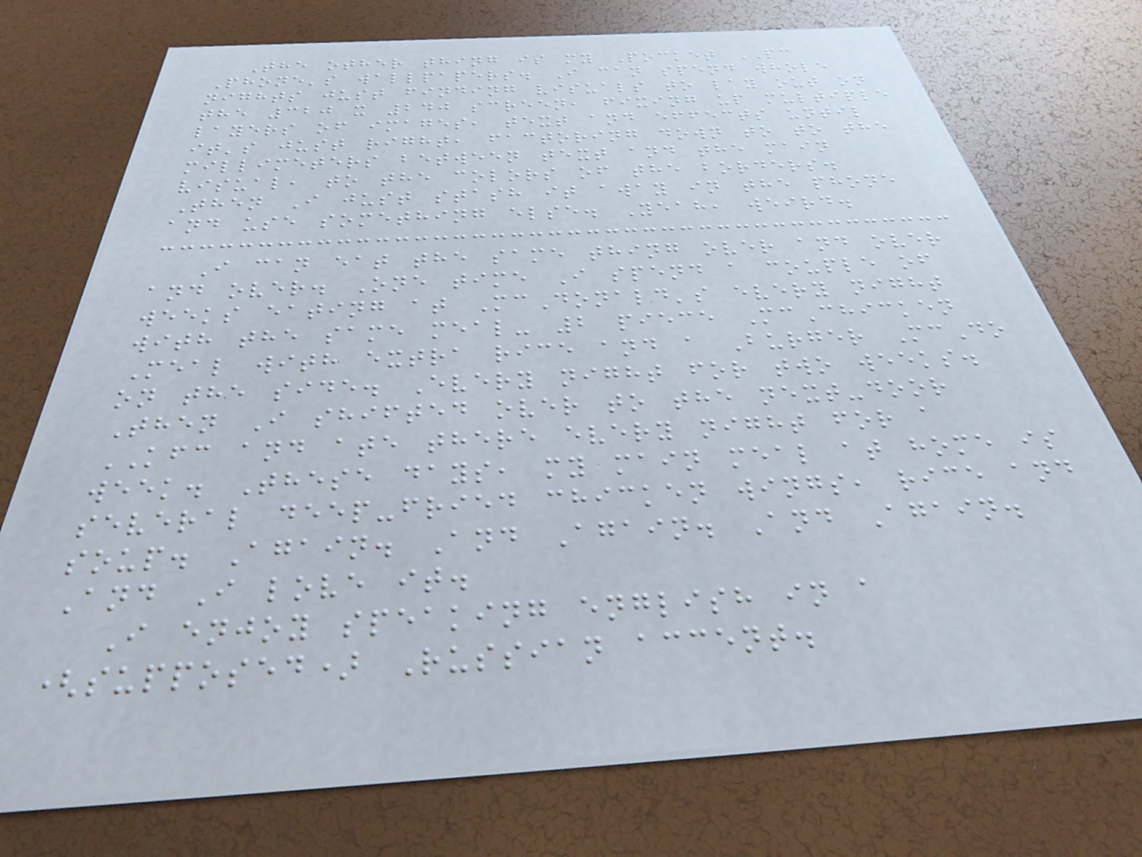The other thing is my Pocket PC
Phone's wallpapers. I can spend whole
nights just finding visuals to lay out on
the 320 x 240 screen, fixing up multiple
layers of images, text and effects until
it's just right, factoring down to to the
millimeters between text and the main
visual, to the colors of the borders.
Then I just stash it away in the phone
and use something else. Yeah, weird.
I can eat the same thing over and over
and over. One time I spend a couple of
weeks eating at McDonald's every night
with the same meal- 2 piece McChicken
Meal with extra rice and a Burger McDo
on the side. Every night for two weeks.
Then I shifted over to the next-door
KFC and ate there every night for a
week. These days, my main meal at home is
several deep-fried chicken wings, rice and
soup. Again. And Again. And Again.
And I love it.
I enjoy speaking english in a
(supposed) Russian accent.
